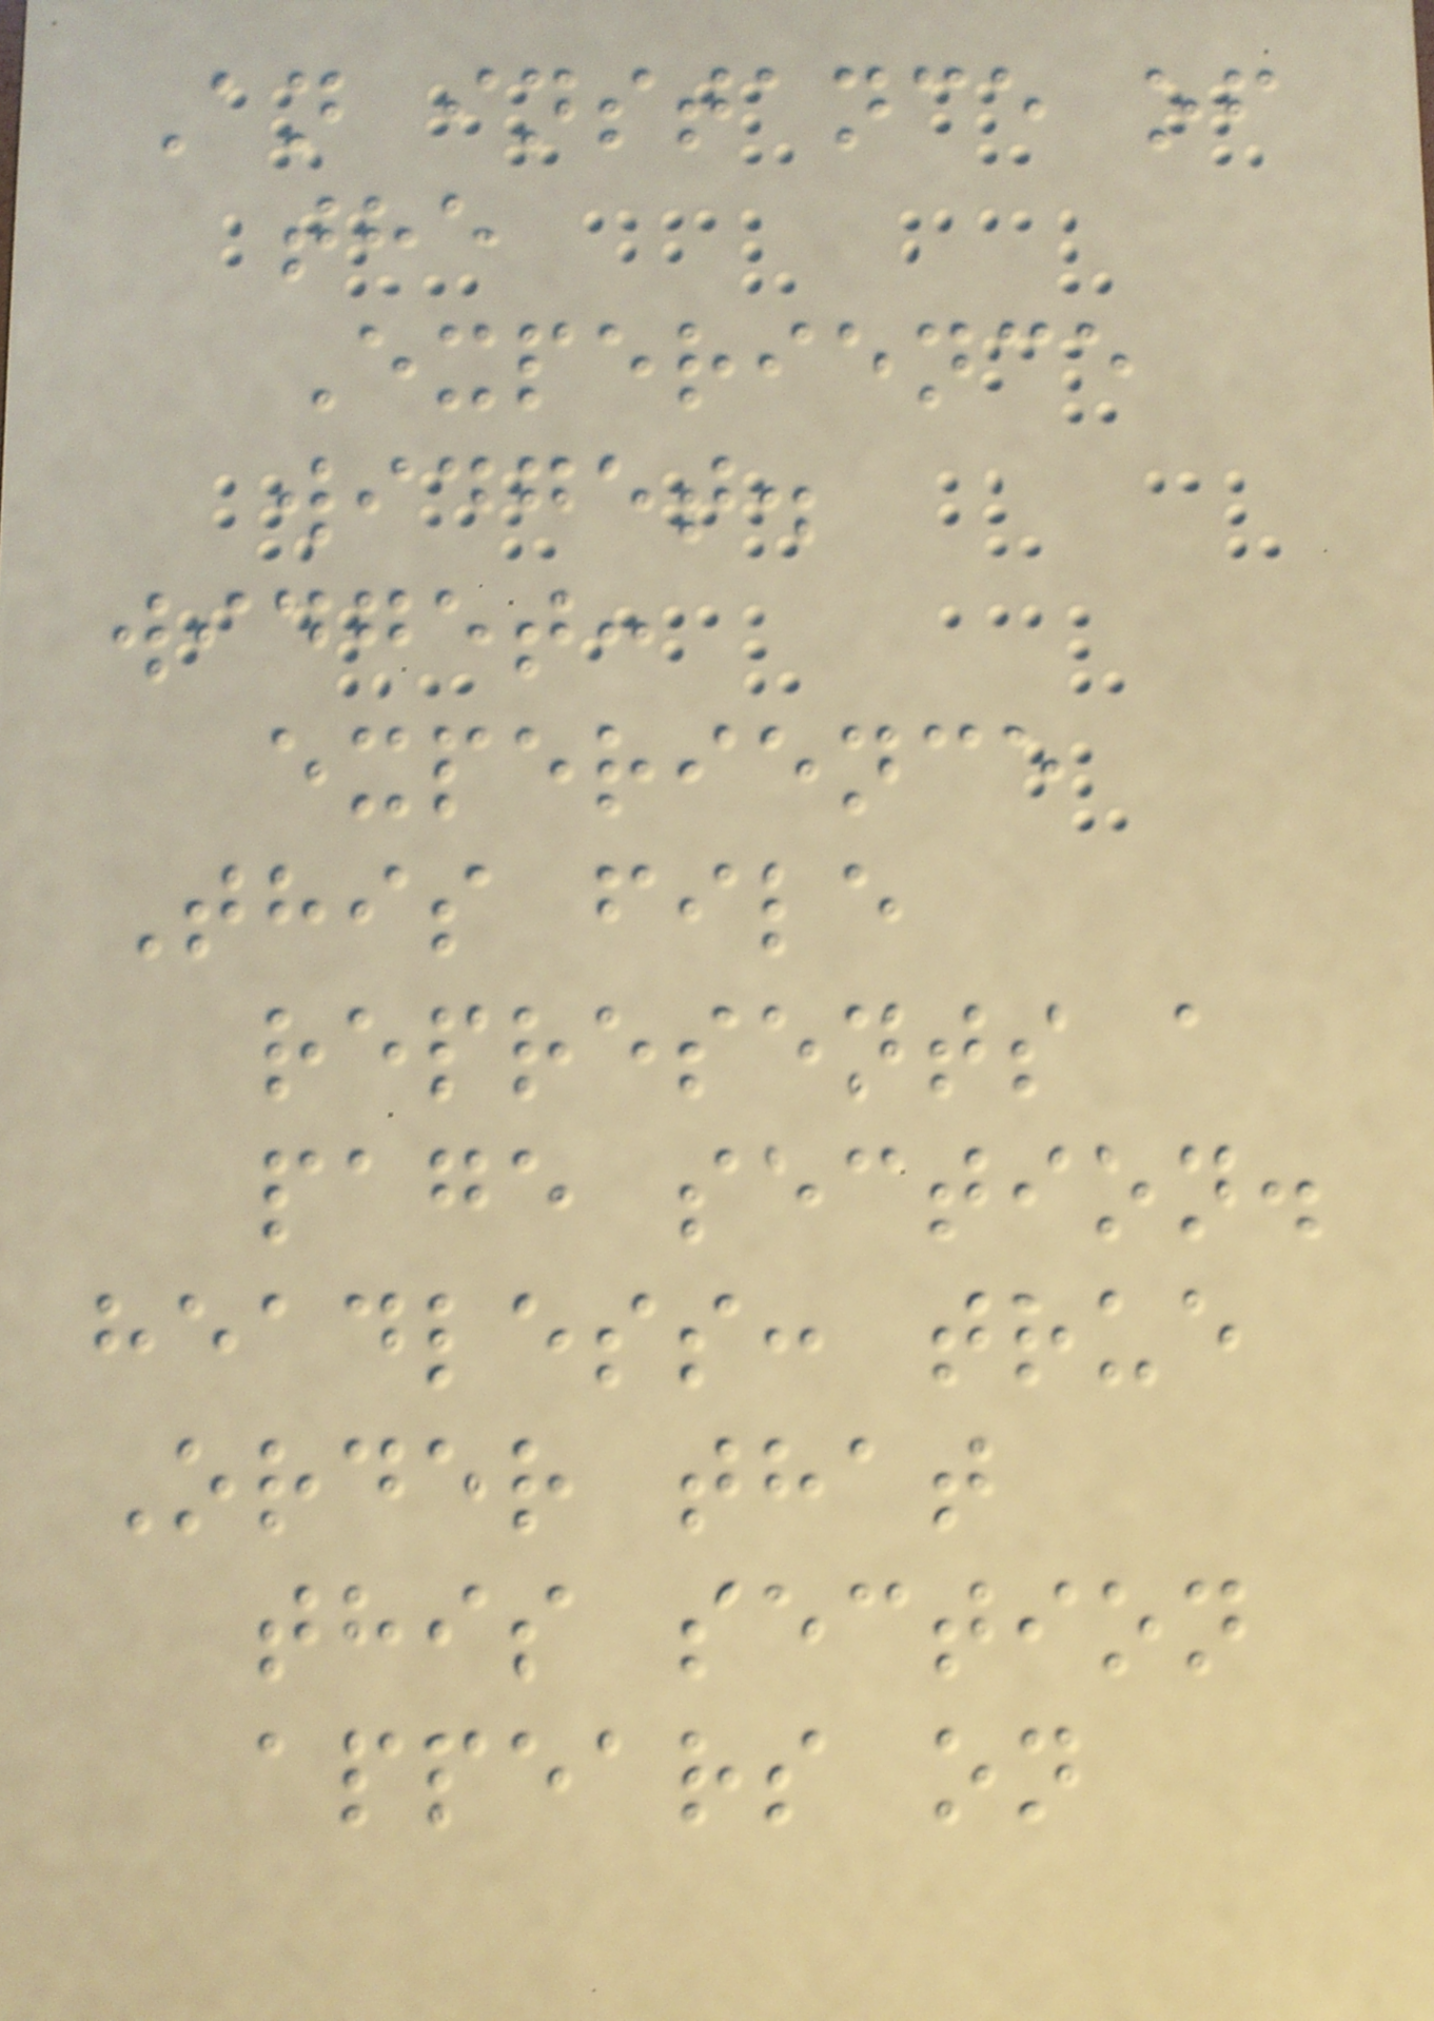An instance of
the
Experience
widget.
widget:
experience
This file
represents a
page section.
headless: true
Order that
this section
appears on
